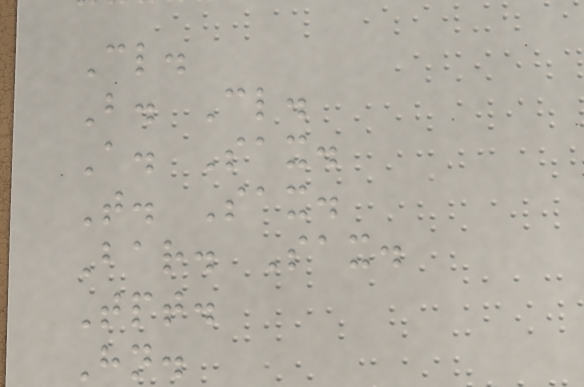Cl.
B. Cl.
A. Sax.
T. Sax.
Bar. Sax.
Tpt.
Hn.
